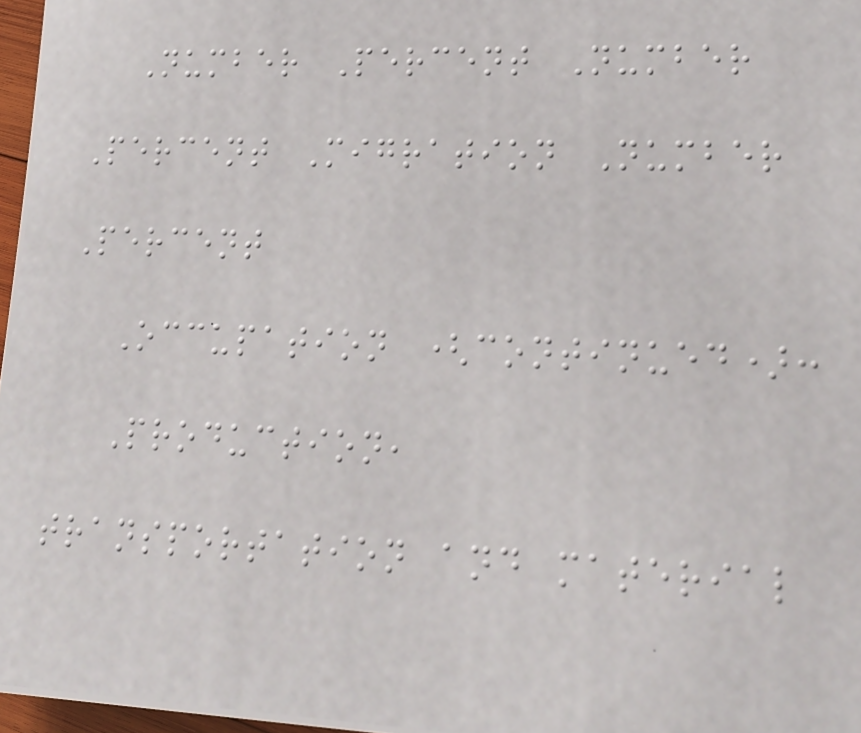Number Percent Number
Percent Migration Number
Percent
Occupation (continued):
Production,
transportation and material
